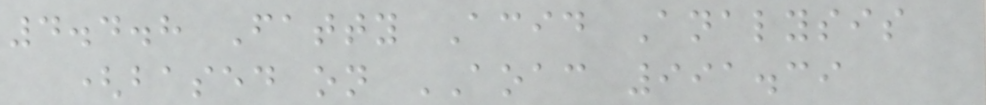4.4.8 Fatty Acid Analysis
(based on AOAC 991.39
